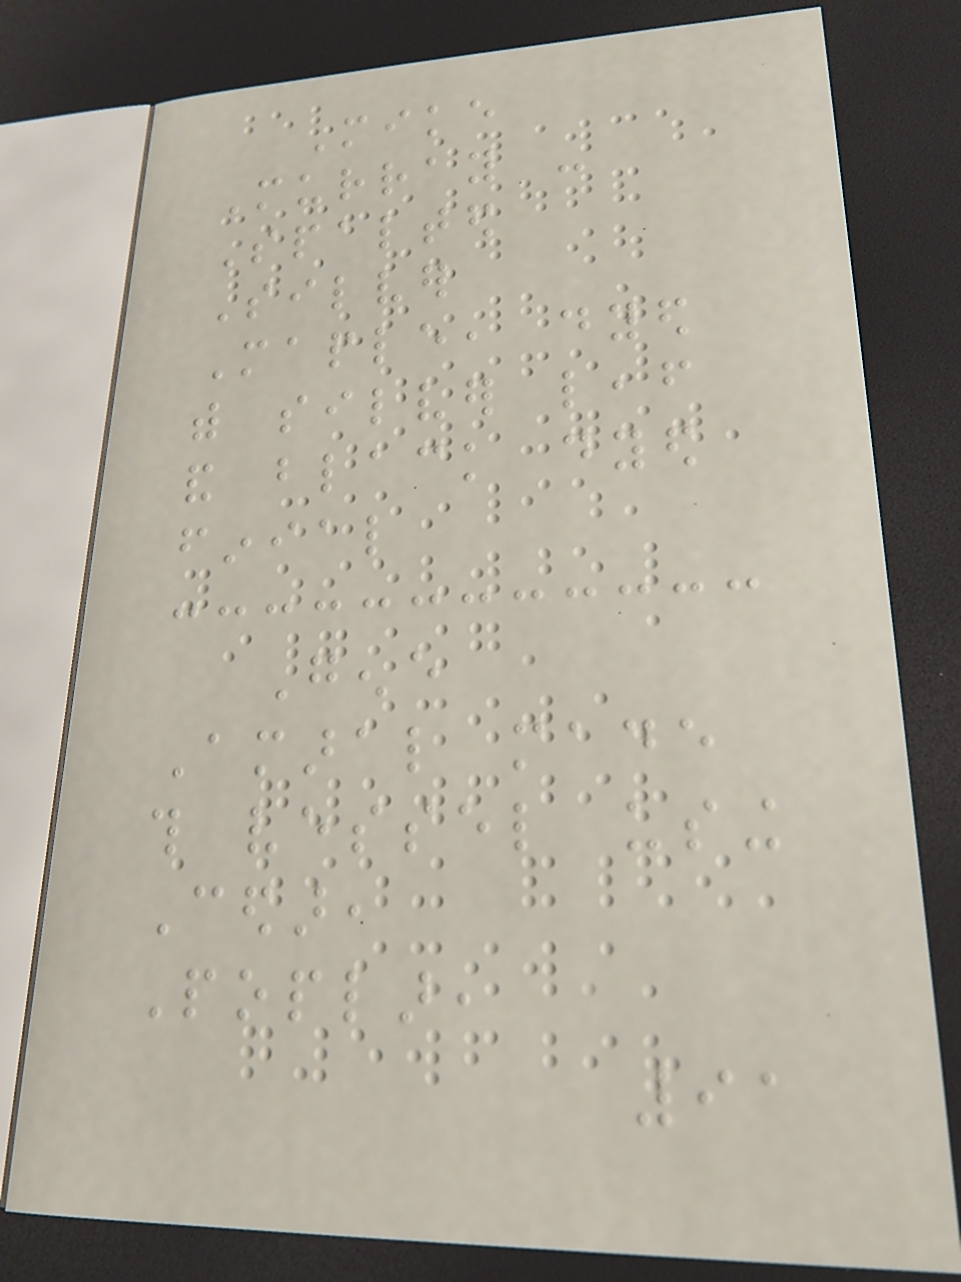Mike
Murray -
Spalted
Silver
Maple, dyed
with silver leaf
and black dyed
finial
Gene
Amaral made
this vessel using
Cedar,
Poplar,
91
